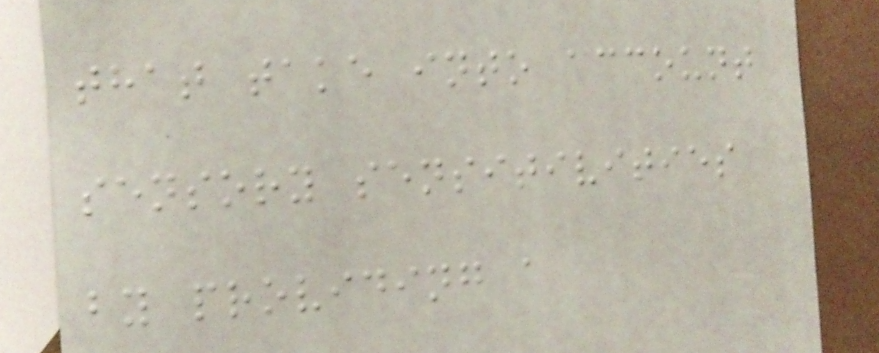that take into account
sensory sensitivities
by providing a
